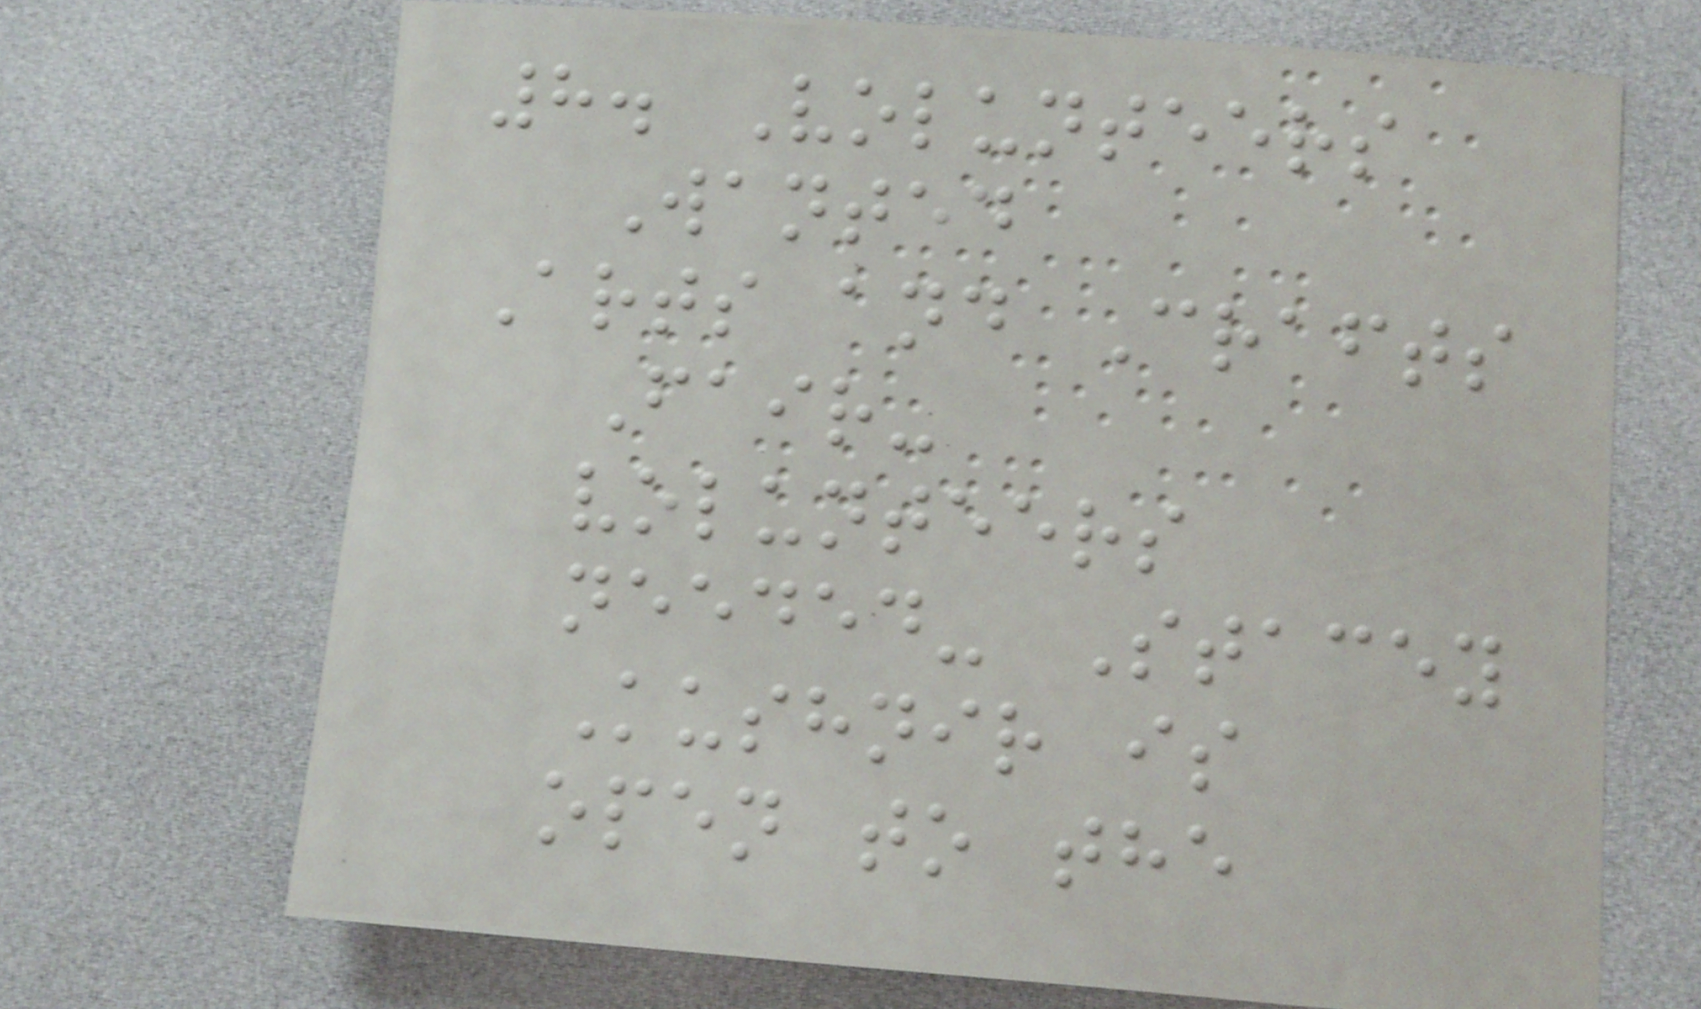8. Volunteers
Wanted
Arts and Crafts
Fair-
volunteers
needed- Stacey
Kushnir is
open to the
